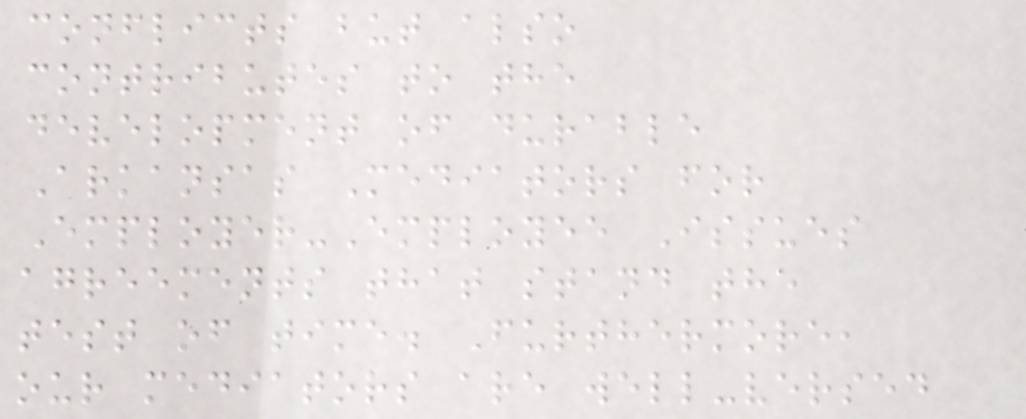conflicts but also
contributes to the
development of durable
Arkansas Mediators for
Employer-Employee Issues
agreements that stand the
test of time. Furthermore,
our mediators are well-versed
